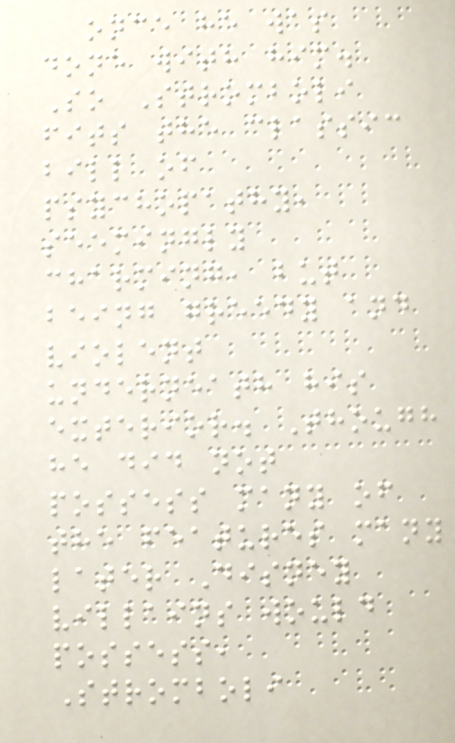once he was
done with him.
So Stromboli
fits the classic
bill of
psychopathy,
seemingly
charming, but
being greedy and
violent
underneath his
exterior. Though
he did not
possess many of
the features many
later Disney
villains would
possess,
Stromboli
